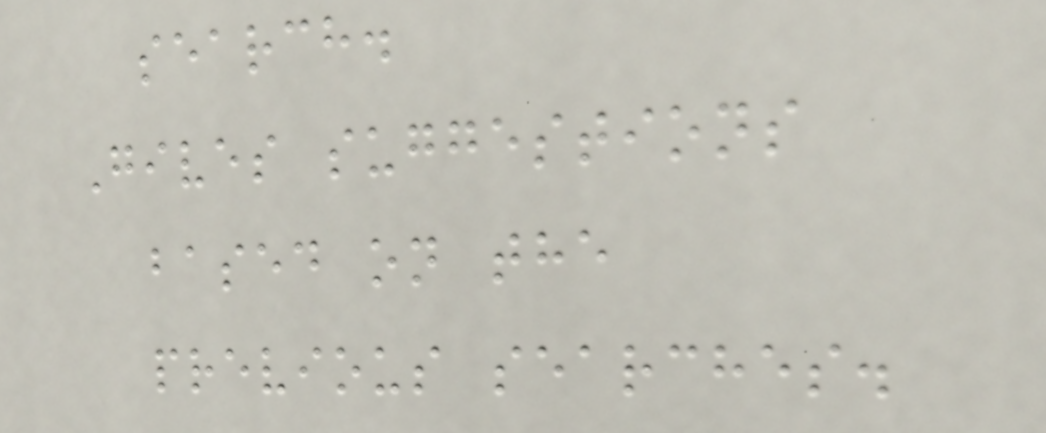search.
Gives suggestions
based on the
previous searches.
